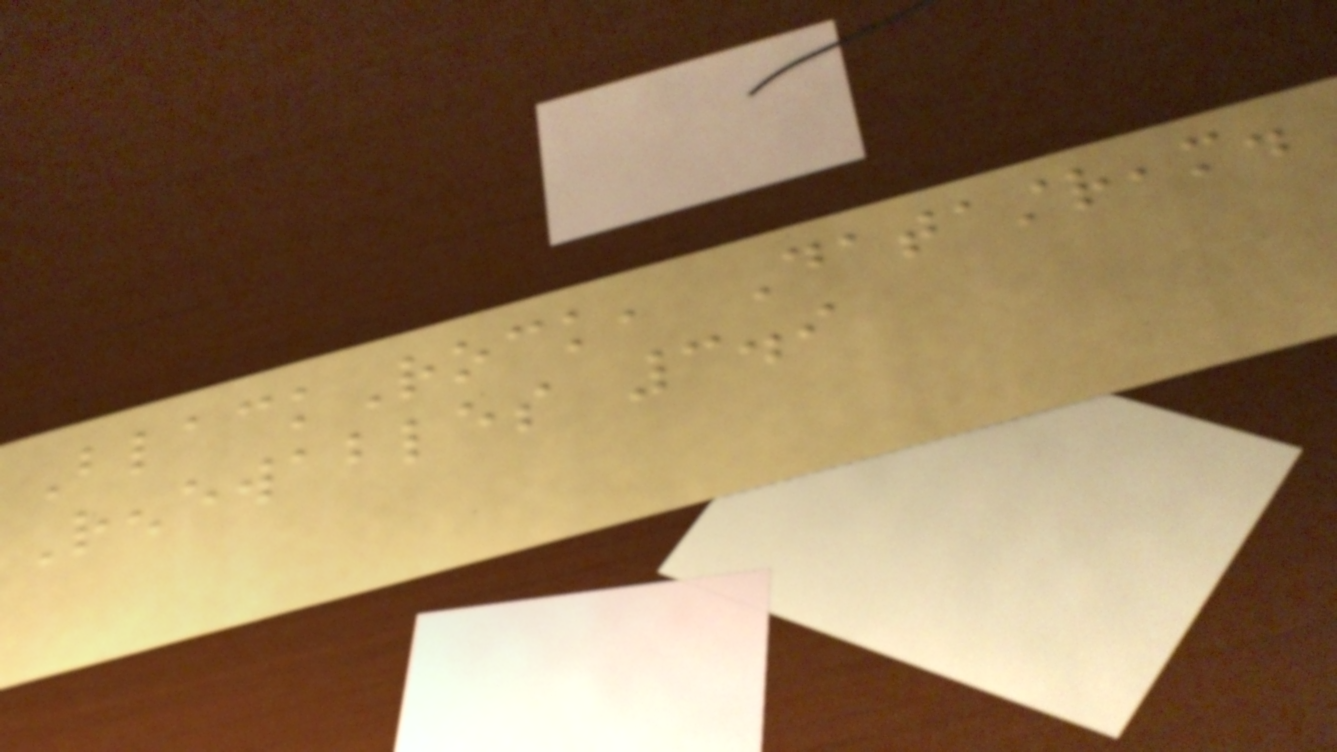BlackRock, Datastream.
Renewables 3.9
